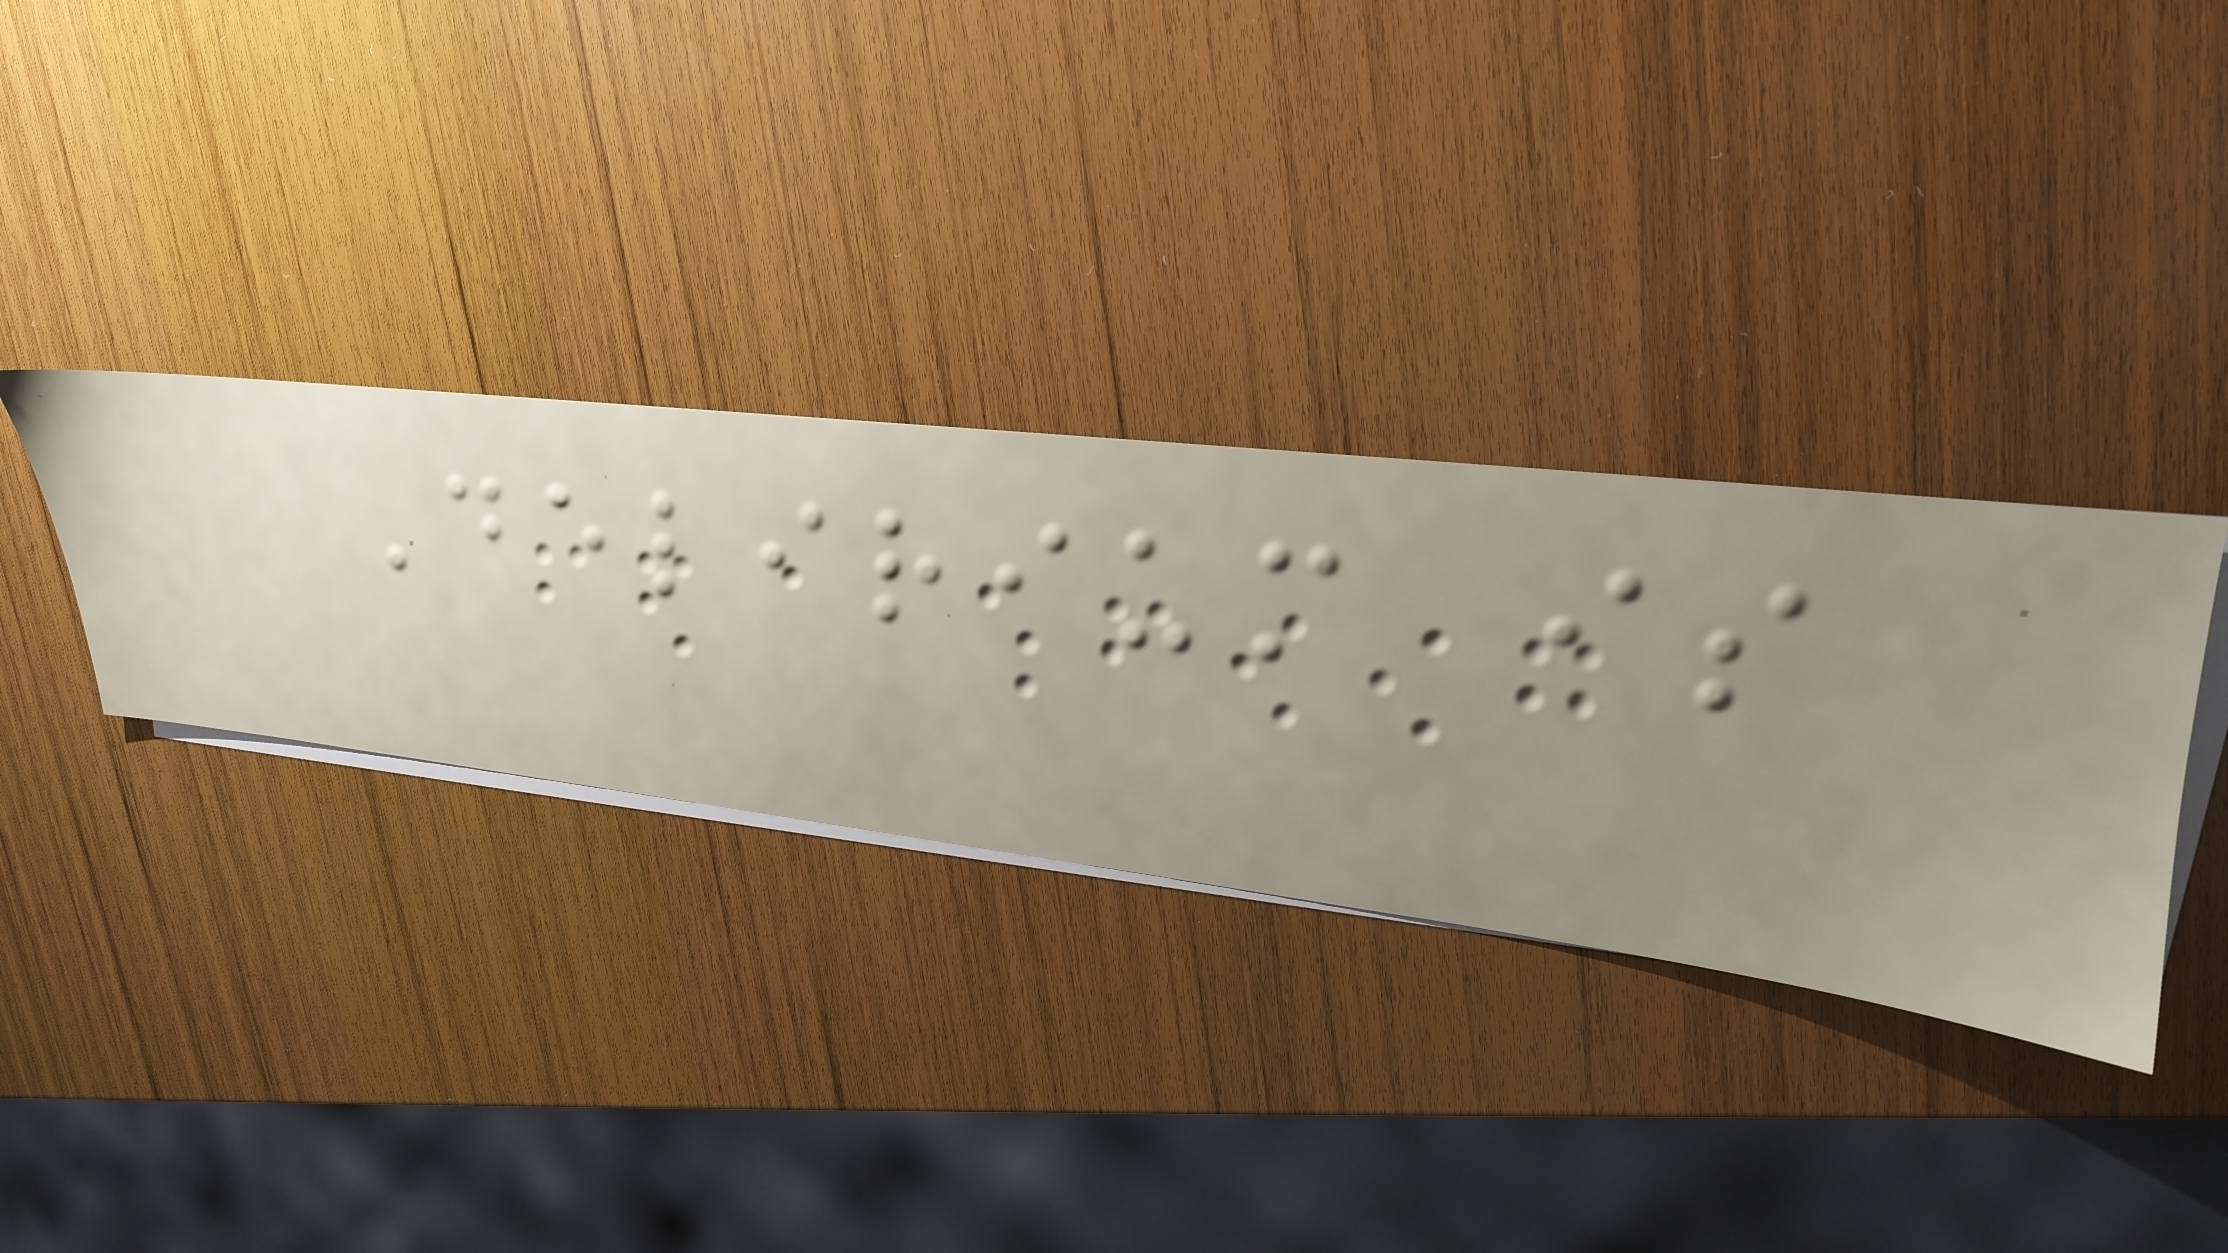Delirium is
